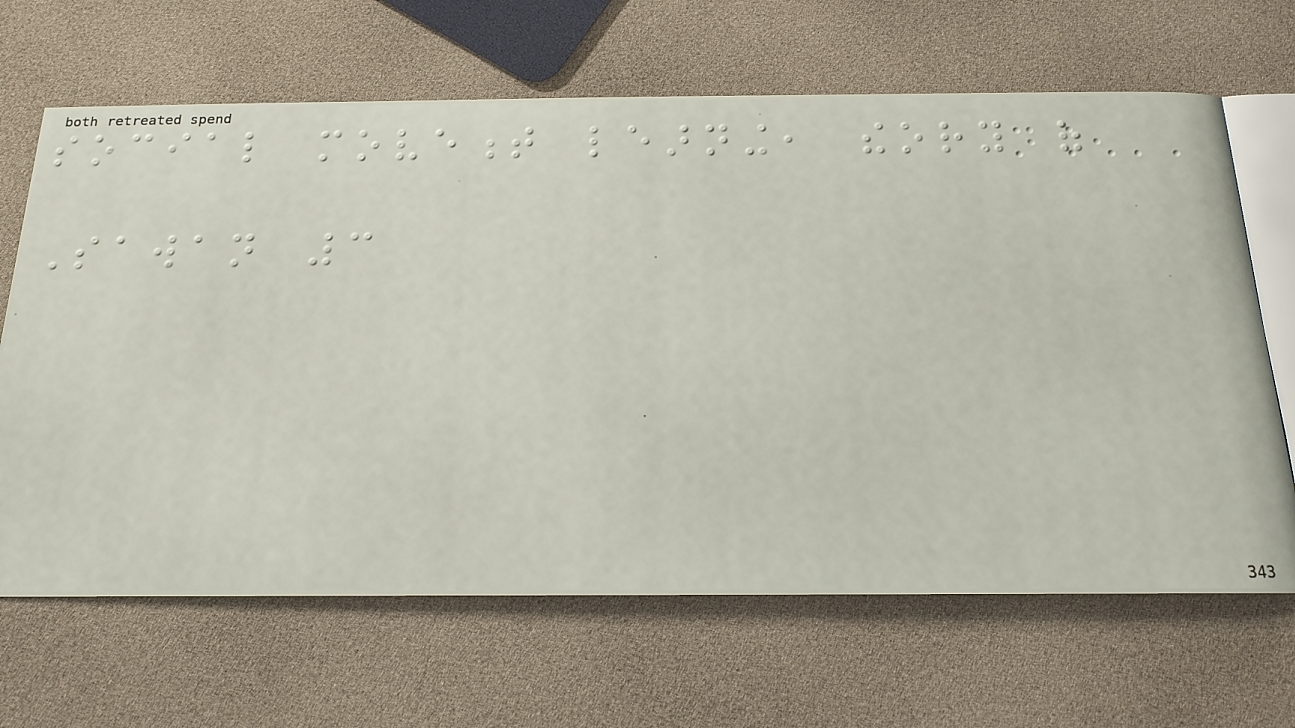social movement learning, theory of
Sawan 3
